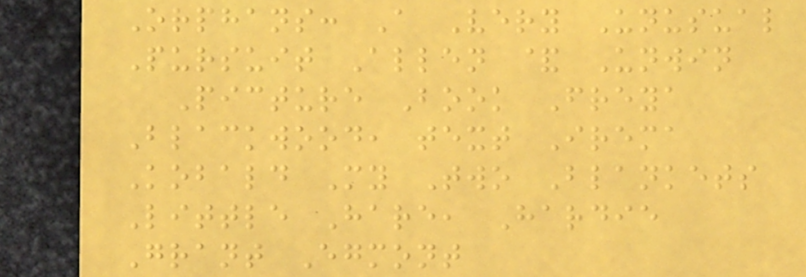Orphans: A Very Unusual
Pursuit Allen & Unwin
Picture Book Freya
Blackwood, text Irema
Kobald My Two Blankets
Little Hare, Hardie
Grant Egmont
